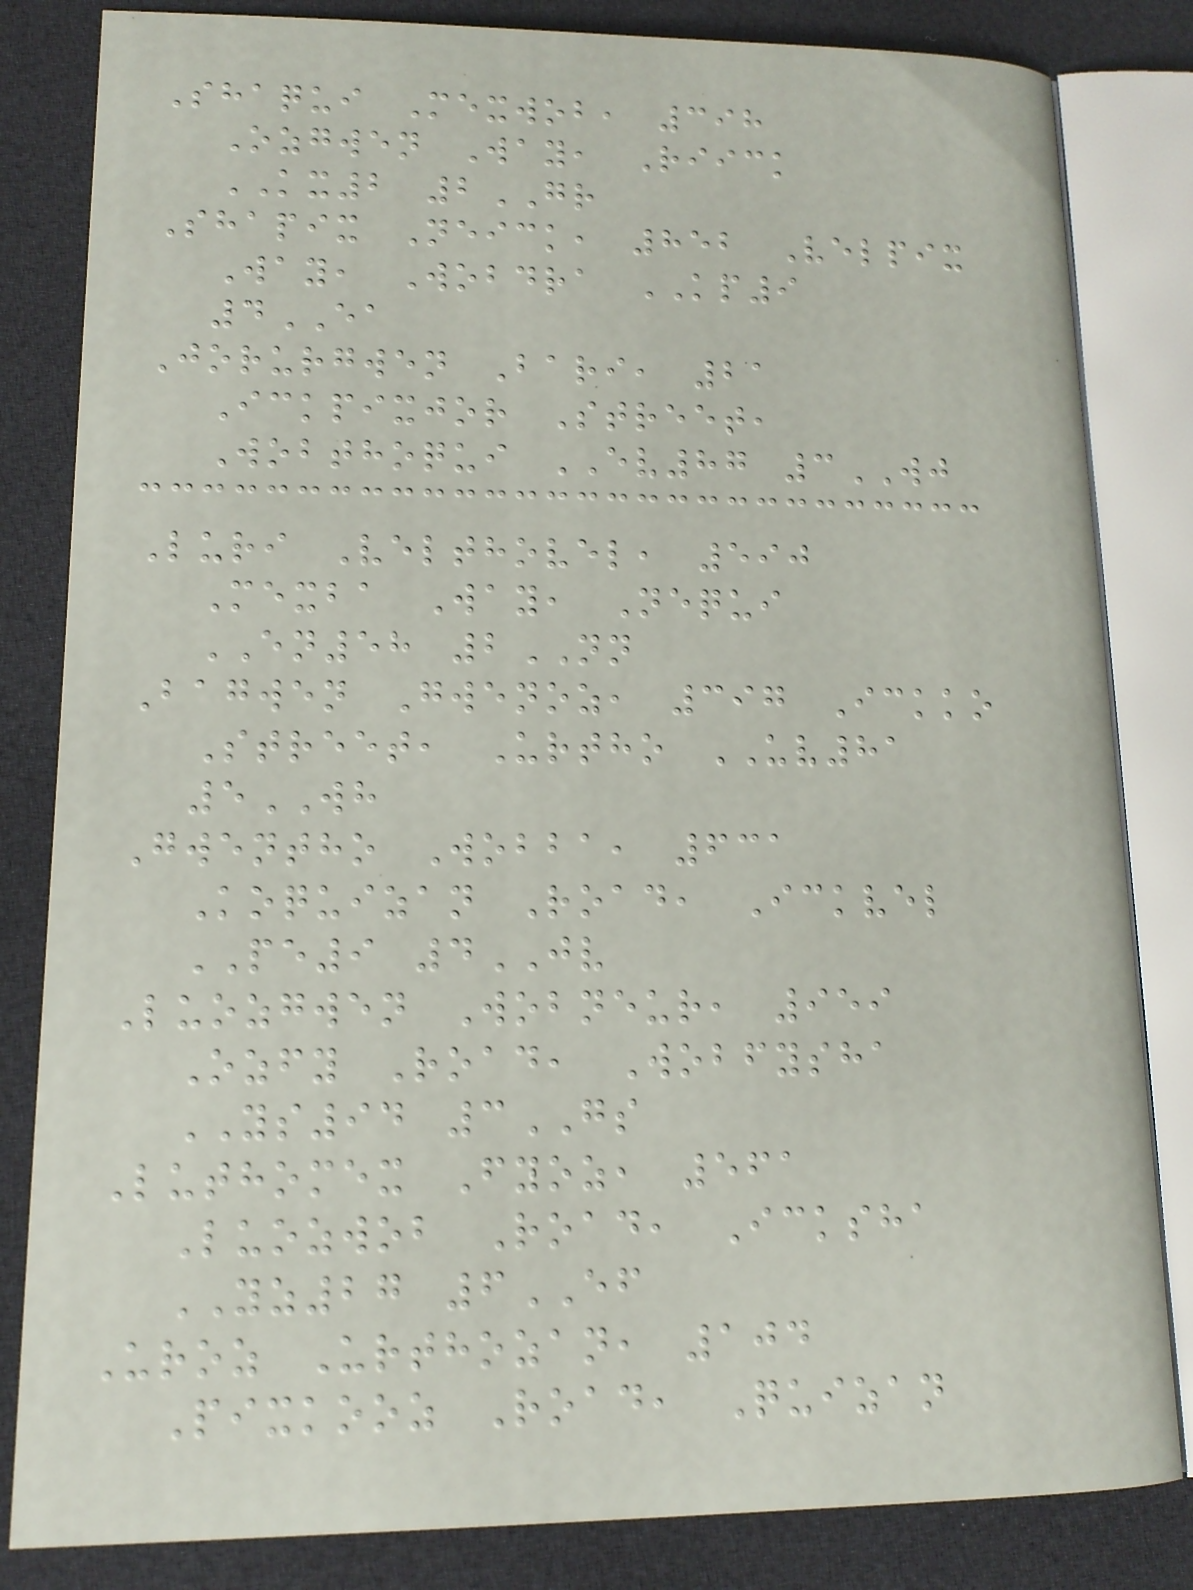Shaqui Mexwob, 398
Ozgwen Way, Riick
KX2 2GR
Shapix Neick, 852 Velpix
Way, Wobdra KP9
4EA
Jorurgwen Bari, 21
Ickpixjor Street,
Wobthoqui EV87 3WJ
Luri Velthovel, 590
Mexba Way, Nequi
EN58 2NN
Bagwen Gwenoz, 397 Ickko
Street, Urtho UV81
5WH
Gwentho Wobba, 631
Koquizan Road, Ickvel
PE9 4JV
Luozgwen Wobneur, 959
Ozfy Road, Wobfysha
YS94 3GS
Luthomex Fyoz, 561
Luozwob Road, Icksha
YZ27 6EF
Uroz Urthozan, 104
Pixkooz Road, Quizan
